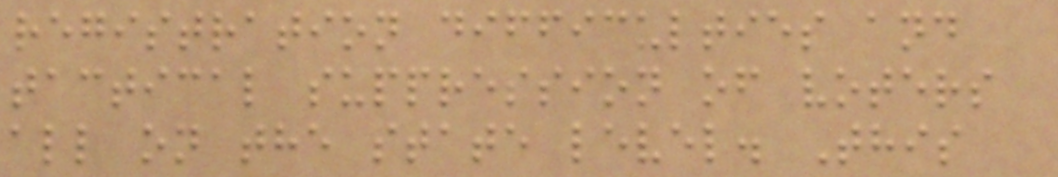registration difficulties and
tactical suppression of voters
all on the state level. This
